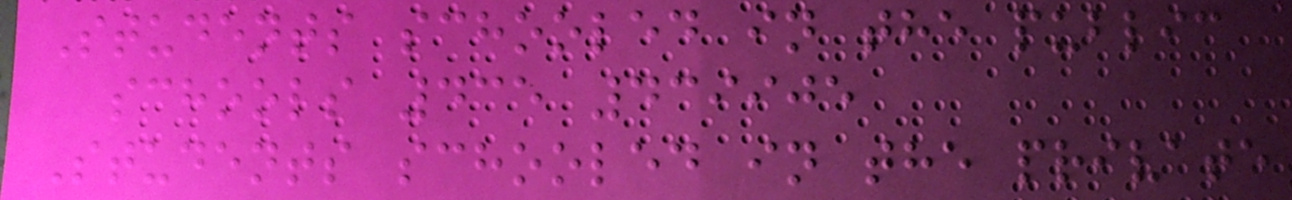Students schooled in the public
schools 435 439905
Students schooled in the private
